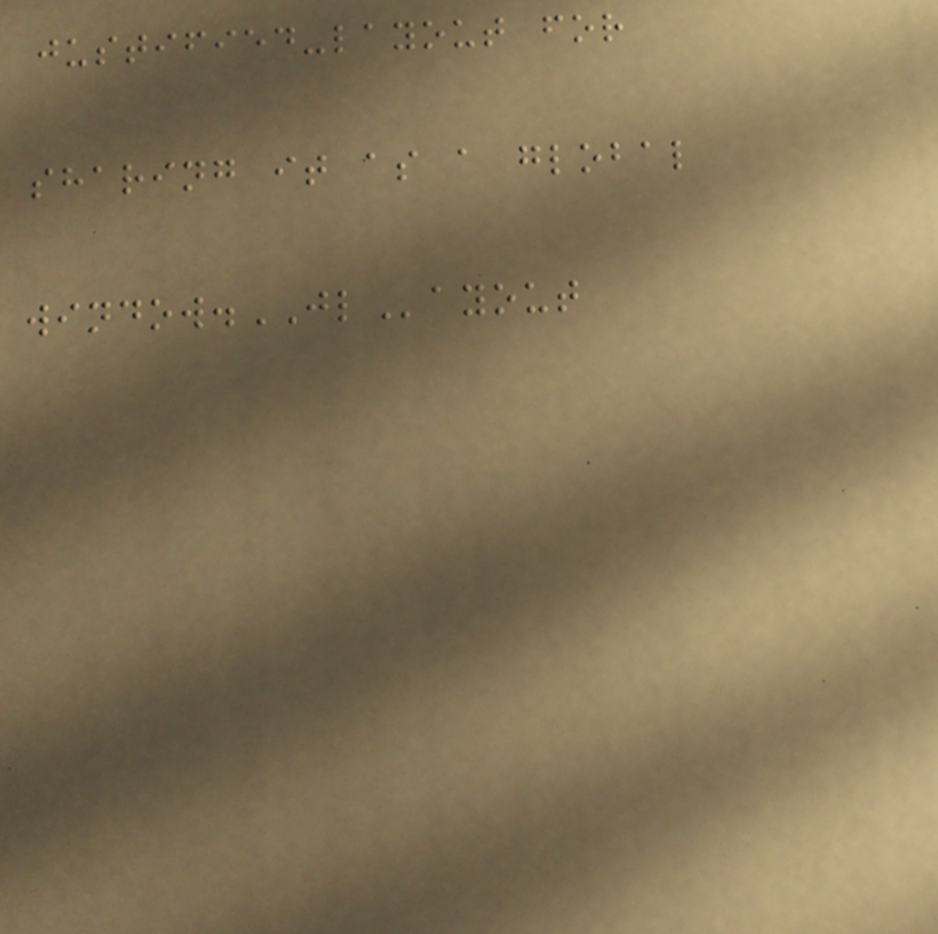justified-layout for
sharing it as a global
window.JLayout
